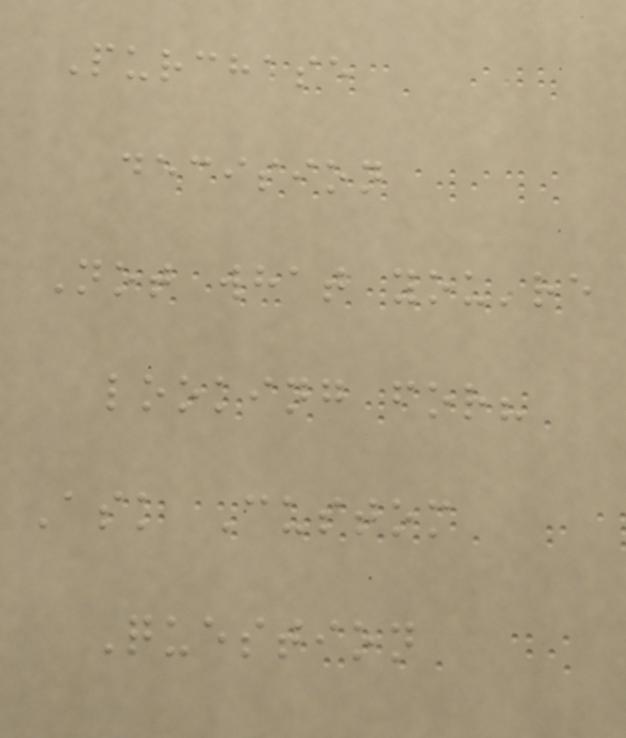Purchase
decision
Not what you're
looking for?
Ask Custom
Question
